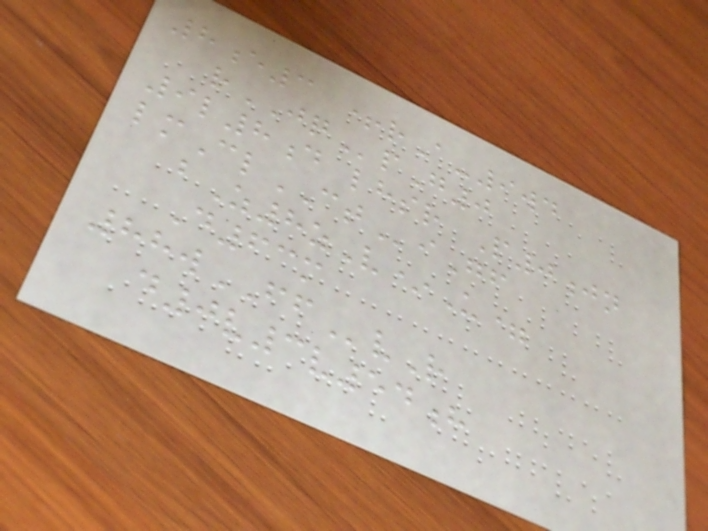8e3 +rA-9wd
rJQpG0
9l8d lhsr P0jn
lmClCTiGf
bZ8zV*U=
D63m
88wFFvR
d0v3v54h
